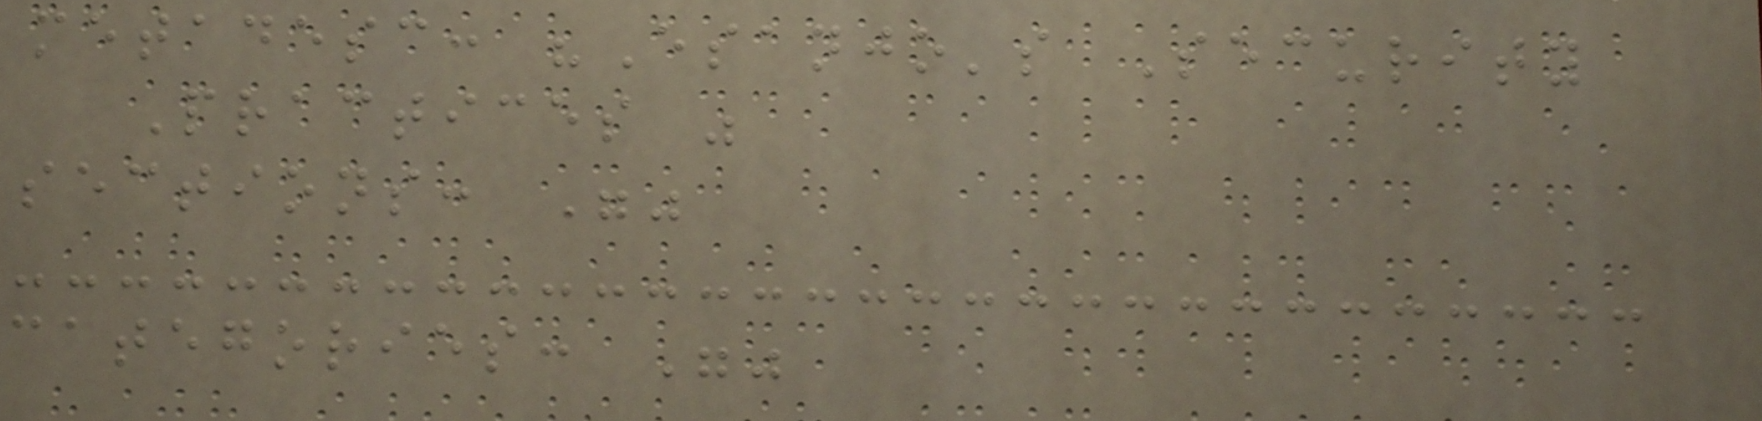metadesc: "Esanjo's Security
Practices "
sections: ""
categories: ""
